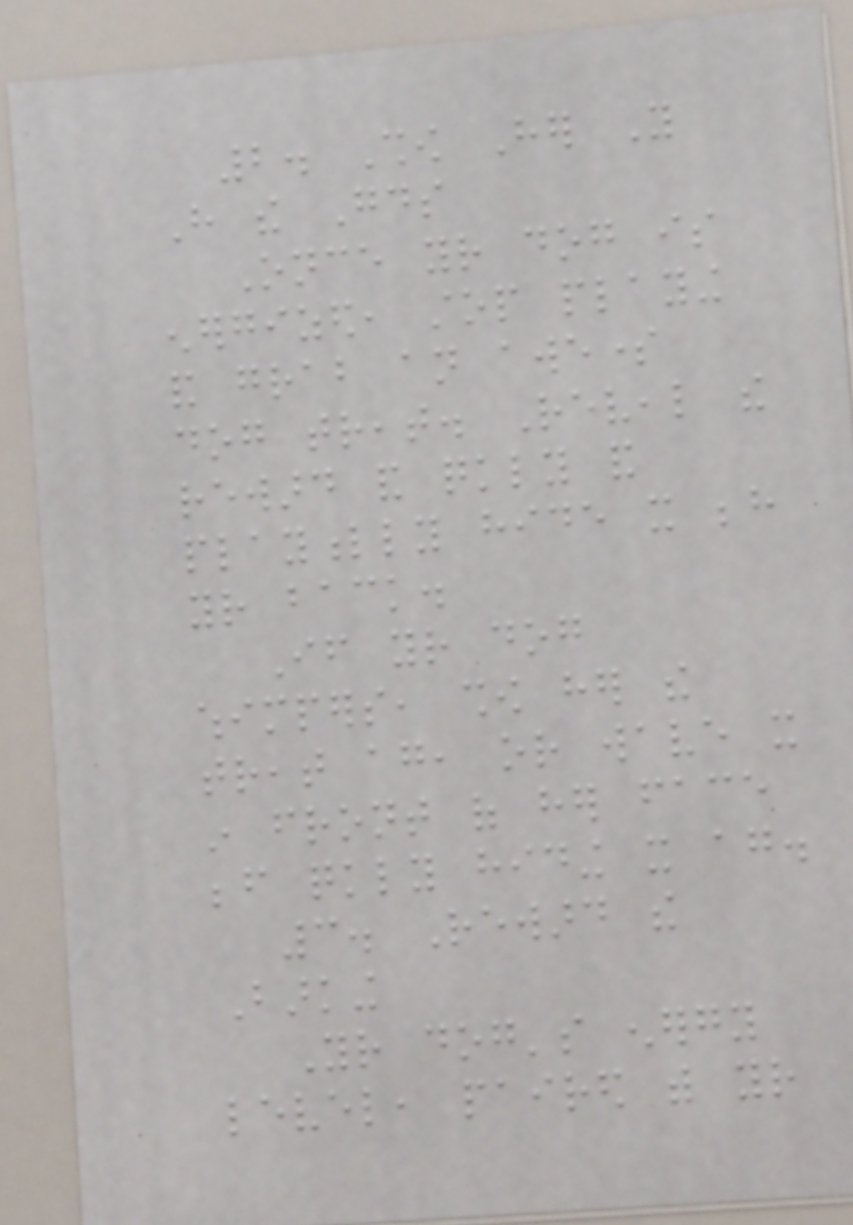2. Show Her You
Have the Goods
Once your dog is
energized, stop playing
and grab an awesome
dog treat. Reveal the
reward and quickly and
playfully hide it behind
your back.
If your dog
whimpers, show her the
treat again, or wave it
in front of her face
before quickly hiding it again.
3. Reward the
Barking
Your dog's energy
level, paired with your
